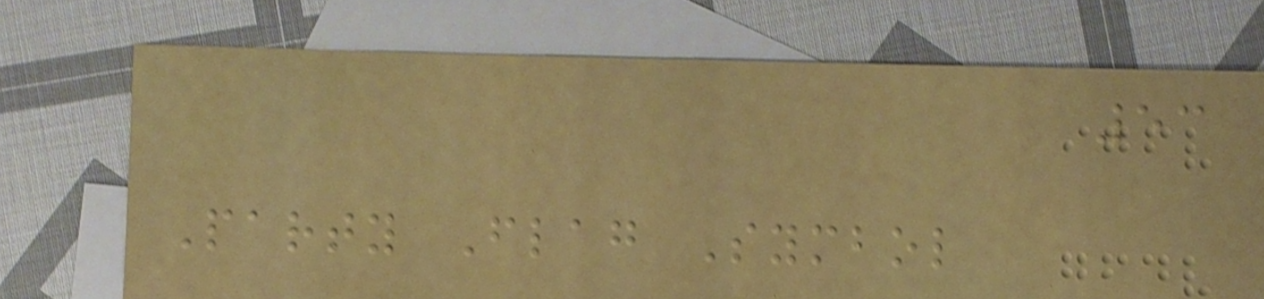53
Party Flag Symbol
